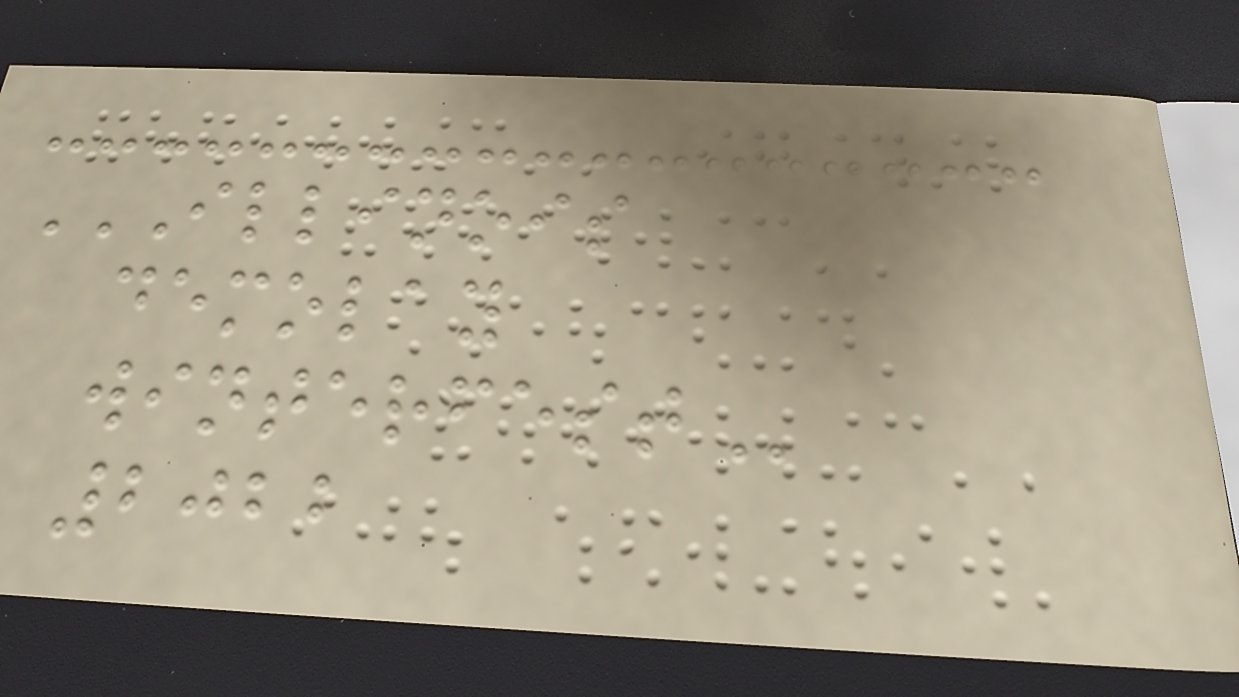ILLINOIS
DEMOLAY
WINTERFEST
2022
